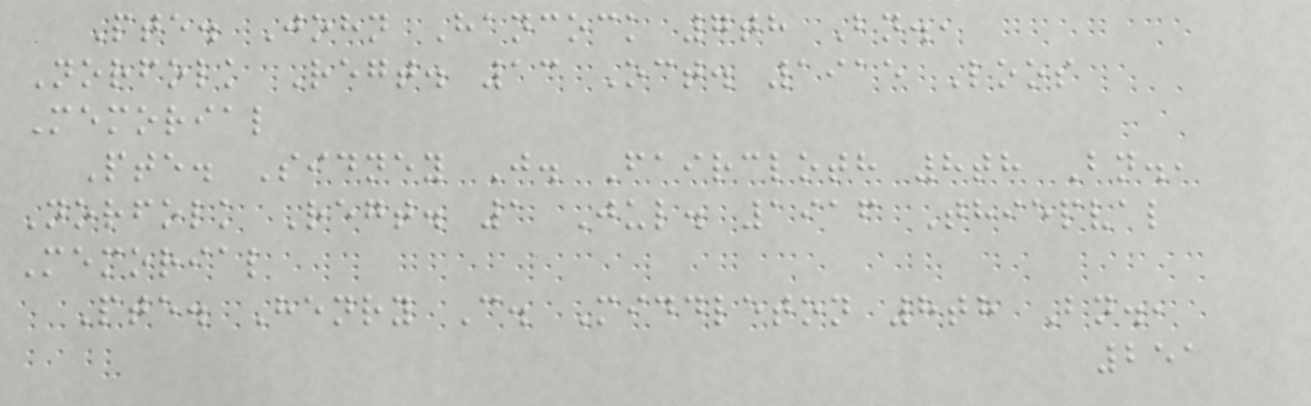Pte. John Hancock 7th Bn.,
Norfolk Regt. 13 Oct. 1915 Loos
Memorial
Pte. Sidney J. Faircloth 8th Bn.,
Norfolk Regt. 1 Jul. 1916 Thiepval
Memorial
Pte. Henry C. Middleton 8th Bn.,
251
